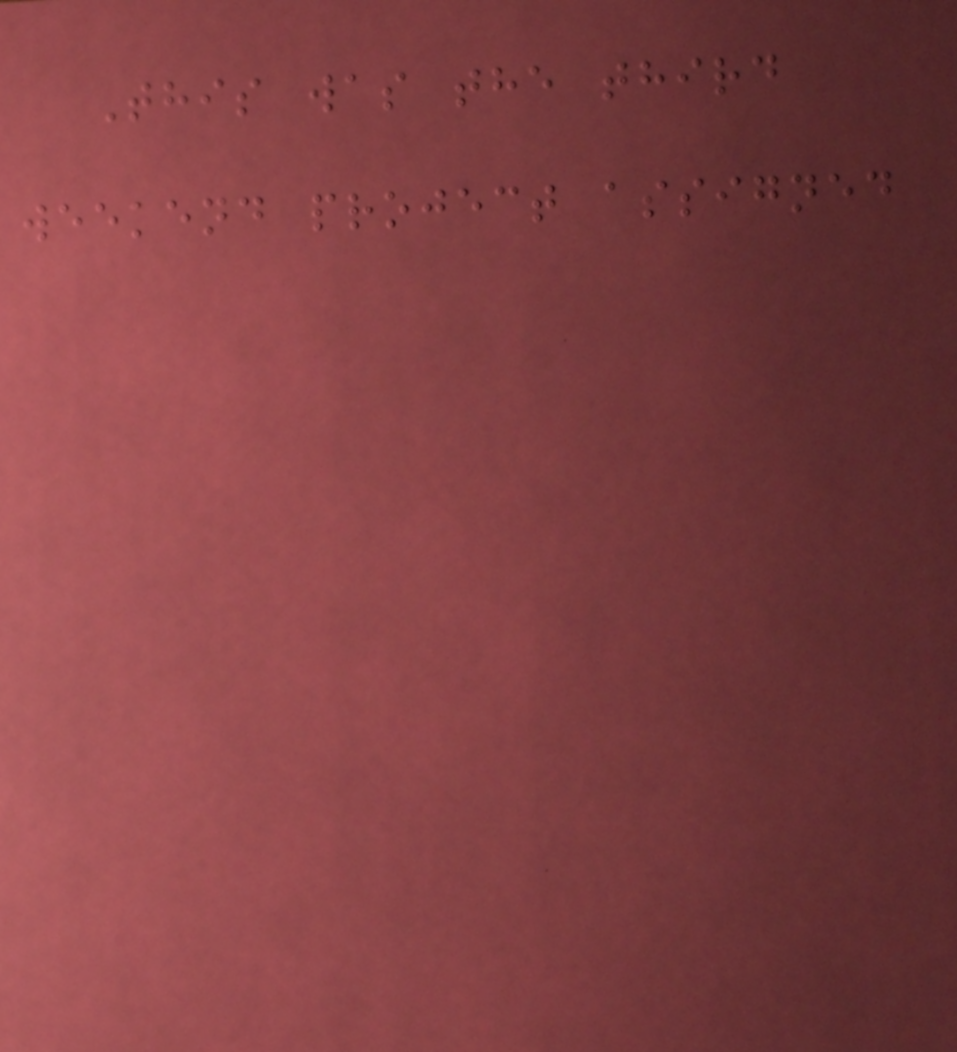This was the third
weekend project assigned
